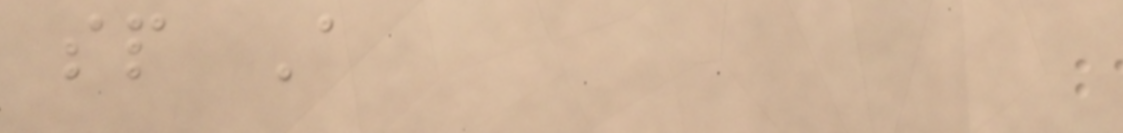sp A
